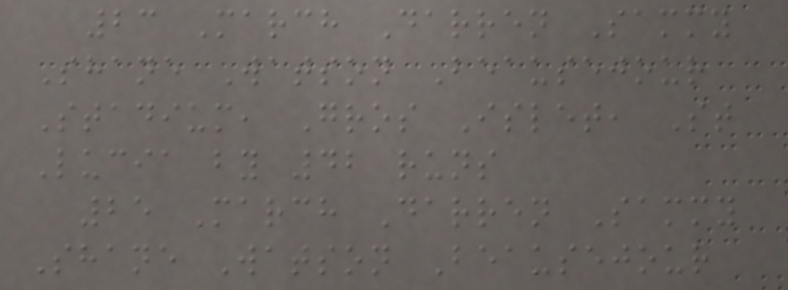23 March Darren Sammy
Shane Watson Beausejour
Stadium, Gros Islet, St
Lucia by 42 runs
25 March Darren Sammy
Shane Watson Beausejour
